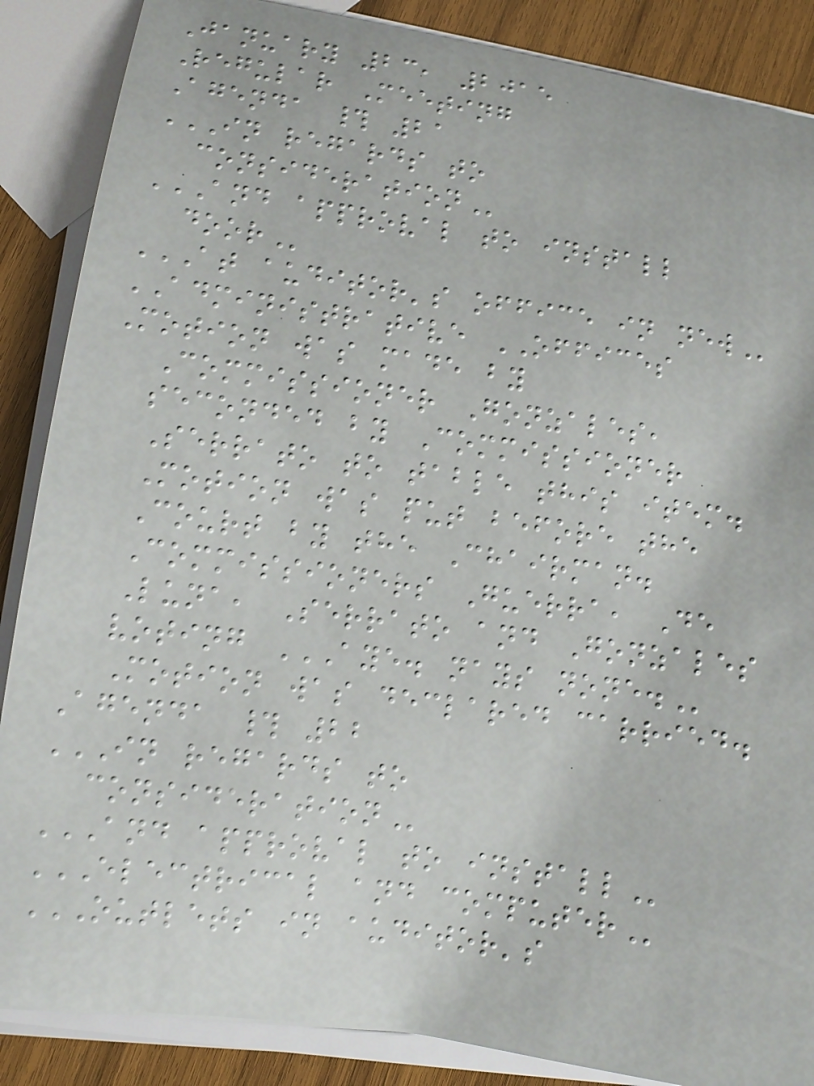January 23, 2015
Regular Meeting
Agenda # 21
IN REGARDS TO
CONSIDERATION
AND APPROVAL TO INSTALL
DOOR
AT AUDITOR'S OFFICE IN NEW
ADMINISTRATIVE OFFICES
Motion was made by
Commissioner Gonzales,
seconded by Commissioner
Serrato to table this item.
Motion was put before the
Court by the Chairman.
Commissioners Guerra, De
Luna, Serrato and Gonzales
voting AYE. NAYS NONE.
Motion was declared carried.
Agenda # 22
IN REGARDS TO
CONSIDERATION
AND APPROVAL TO INSTALL
ELECTRICAL AND COMPUTER
OUTLETS IN AUDITOR'S
